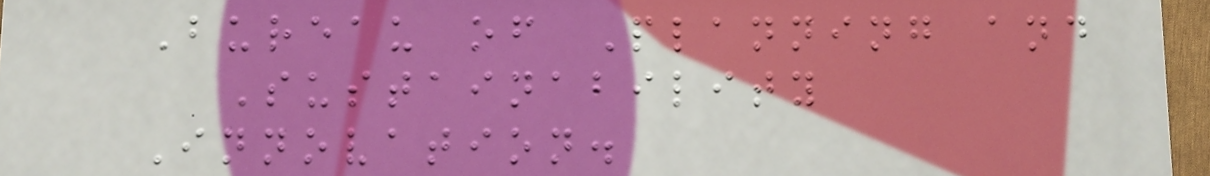Bureau of Planning and
Sustainability
Innovation.
